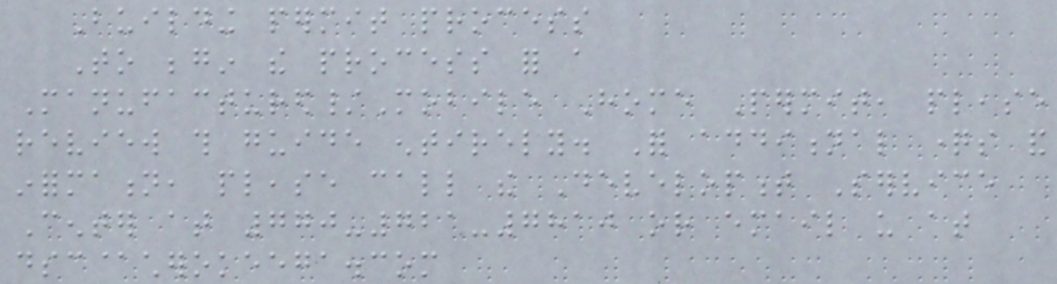Building permit process
To begin the process for a
Manufactured/Mobile Home Permit, please
review this guide entirely. For additional questions and
information, please call the Development Service
Center at 770-721-7810 or email us at
dsc@cherokeega.com
